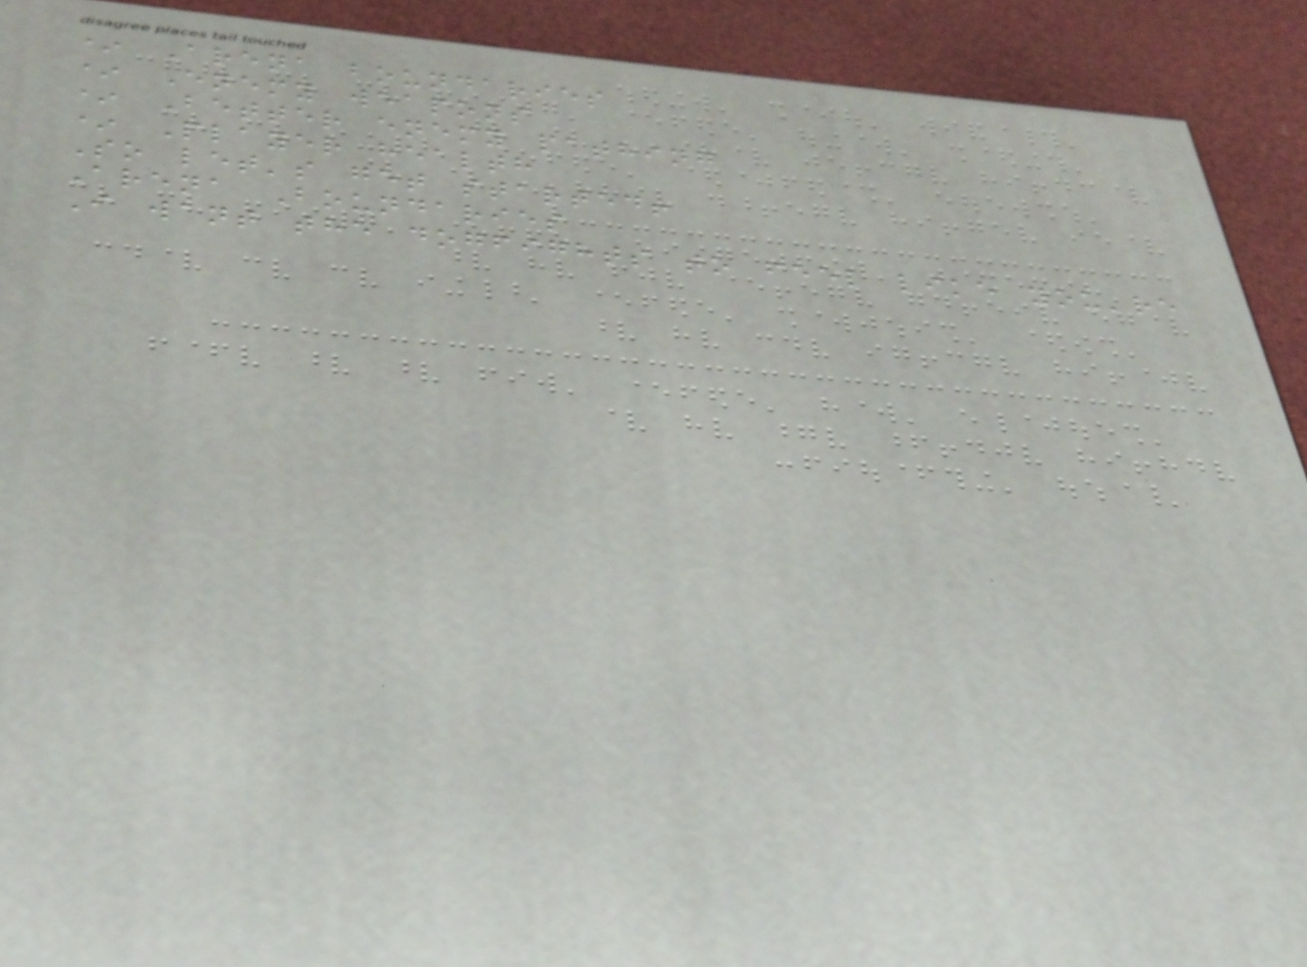* Arena boundaries
* Enemy weapons
* Better enemy pathing
* Player health
So let's get started!
Arena Boundaries
I want the dogfights to feel like you're
